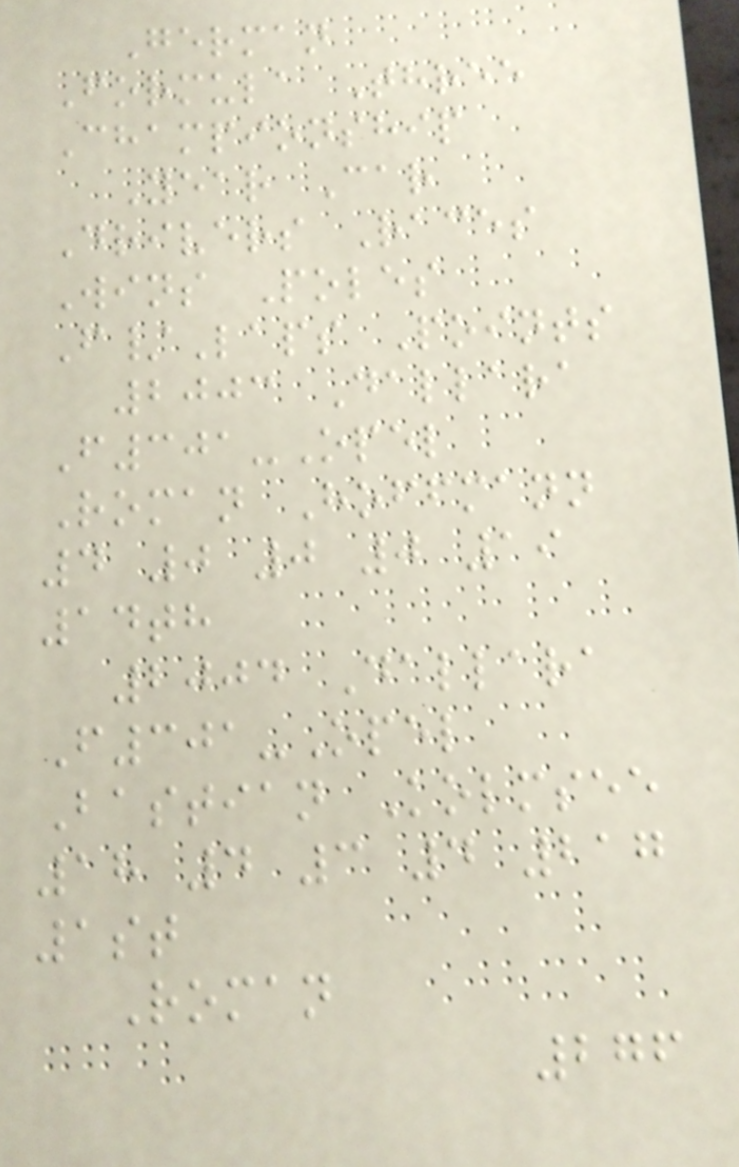German
Formula Three
Championship
Year Car
Drivers Races
Wins Poles
F/Laps Points
2003 Dallara
F301-Opel
Roman Hoffmann
4 0 0 0 19
14th
2004 Dallara
F301-Opel
Bastian Kolmsee
18 4 3 4 217
1st
Roman
276
